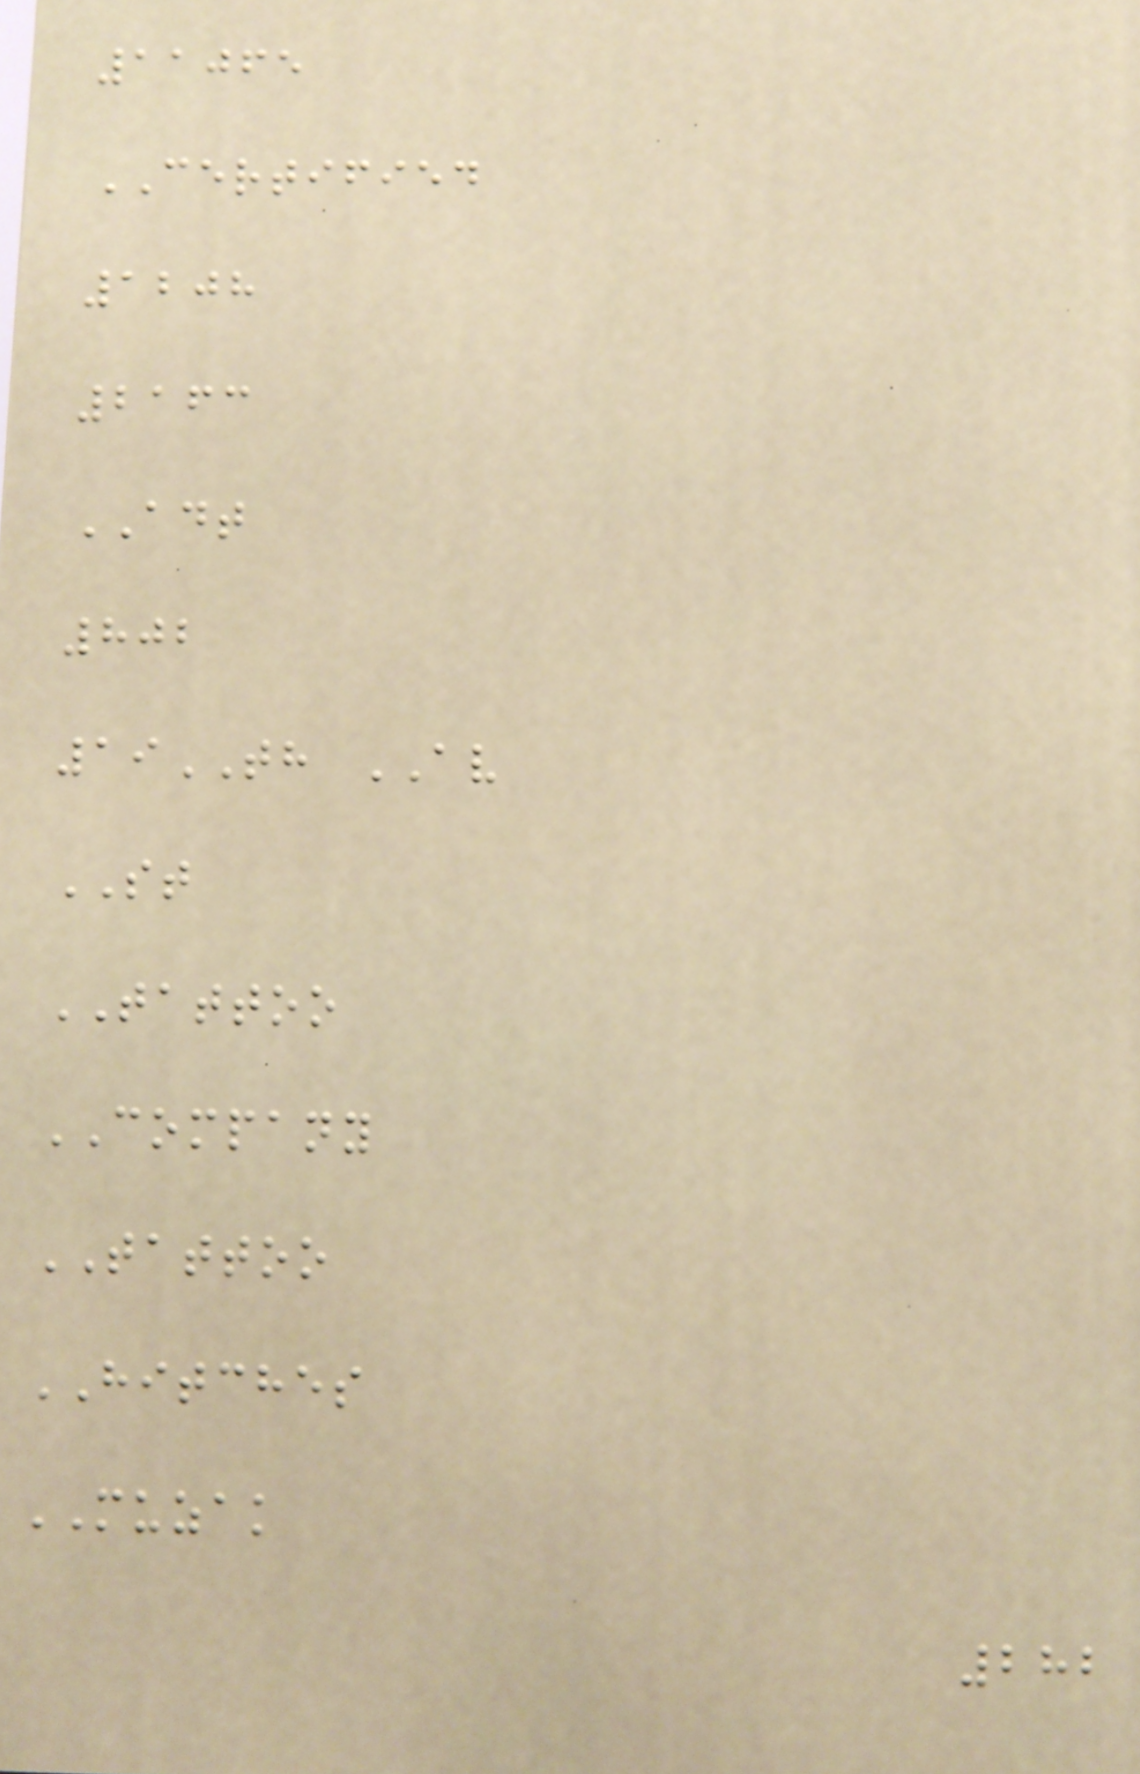11065
CERTIFIED
1208
2163
ADT
802
19TH AV
ST
TATTOO
COMPANY
TATTOO
HITCHES
MUZAK
282
